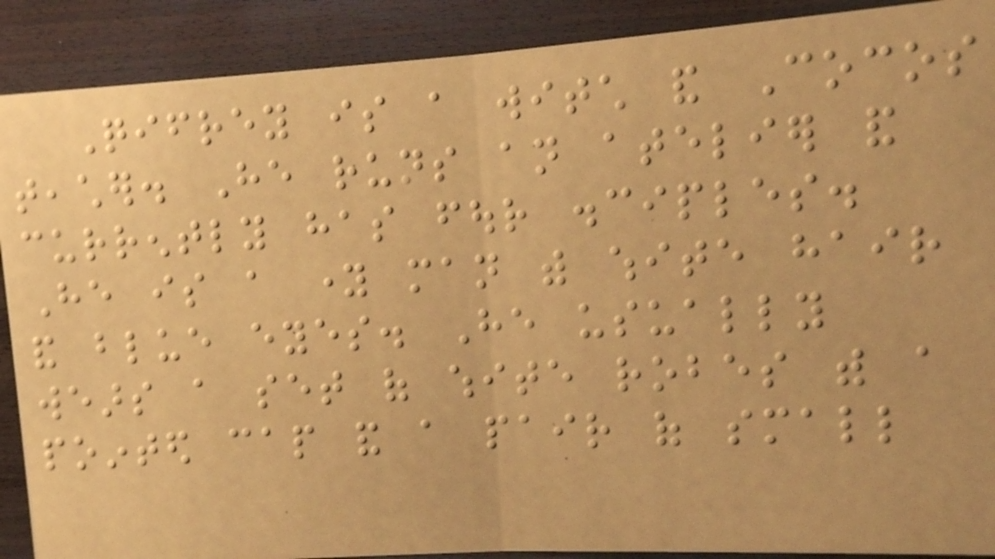Qifrey is a witch and Cocos
teacher. He runs an atelier and
currently has four disciples.
He is a young man with white hair
and blue eyes. He usually
wears a set of white robes with a
pointed cap and a pair of small
